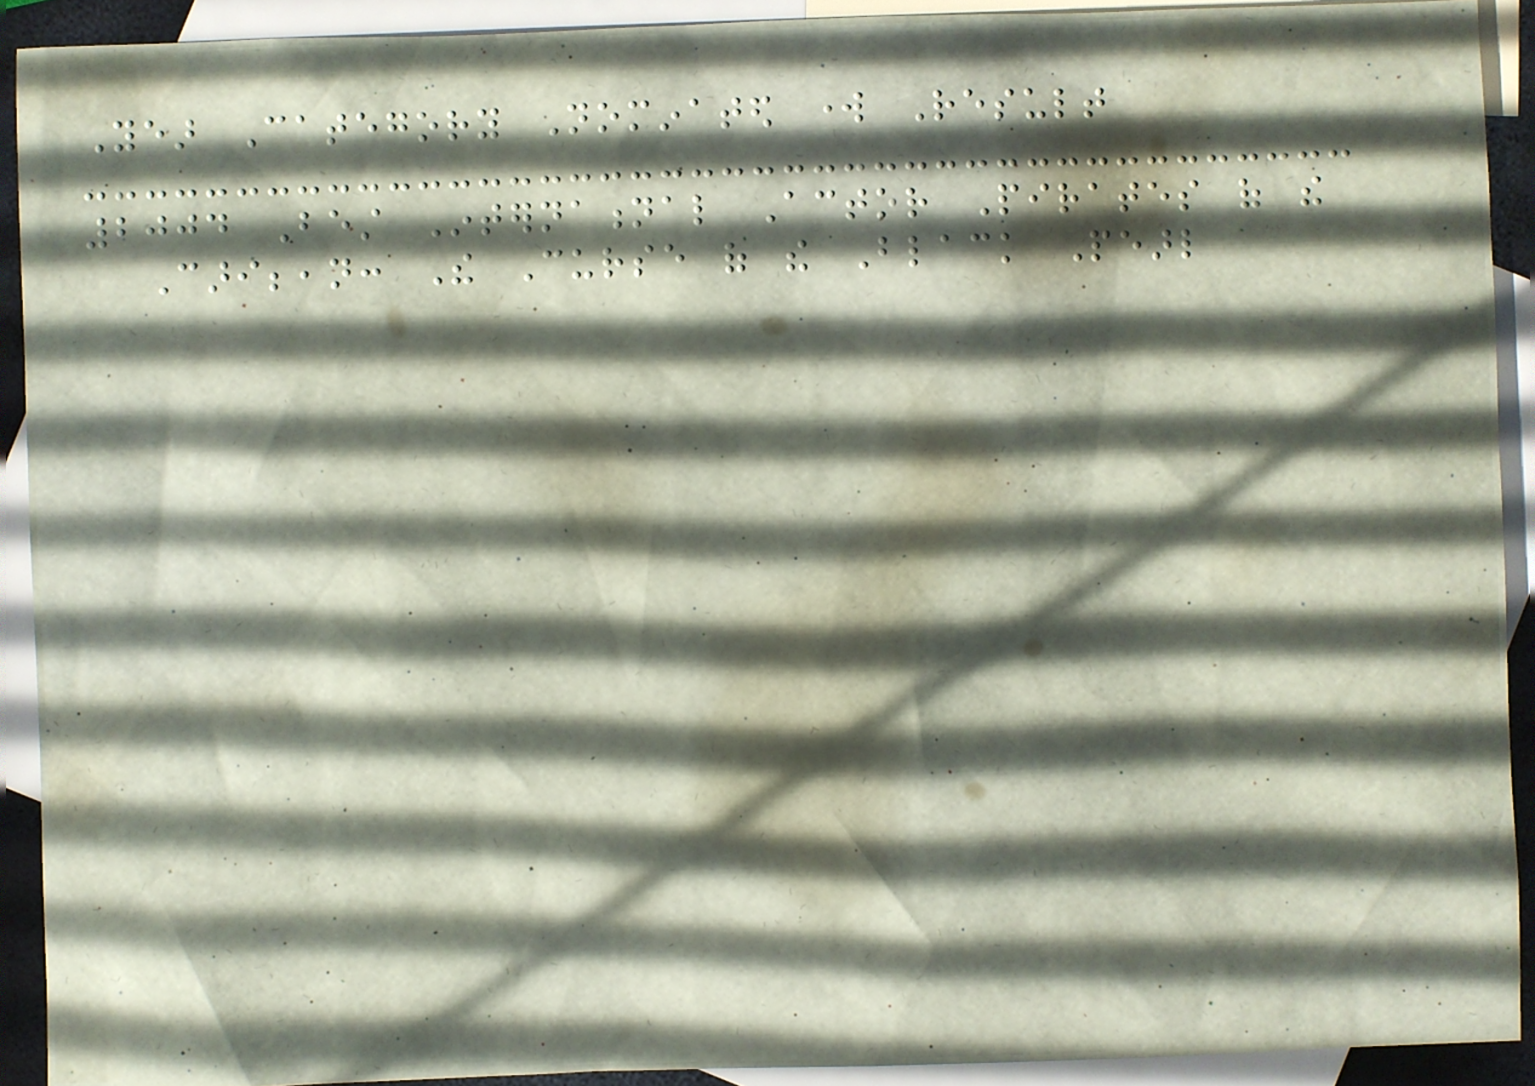Year Category Nominated work Result
2004 Best International Actor Pirates of the
Caribbean: The Curse of the Black Pearl
